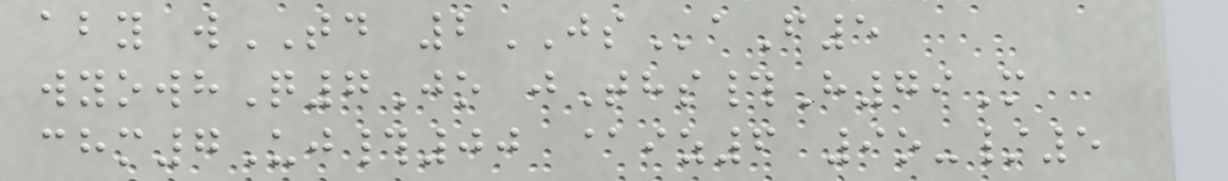aby wTD 2JSaF5
wyowhQ7Jo jThs#H79M
chm7Uj#00 @iz6 9o-/5
